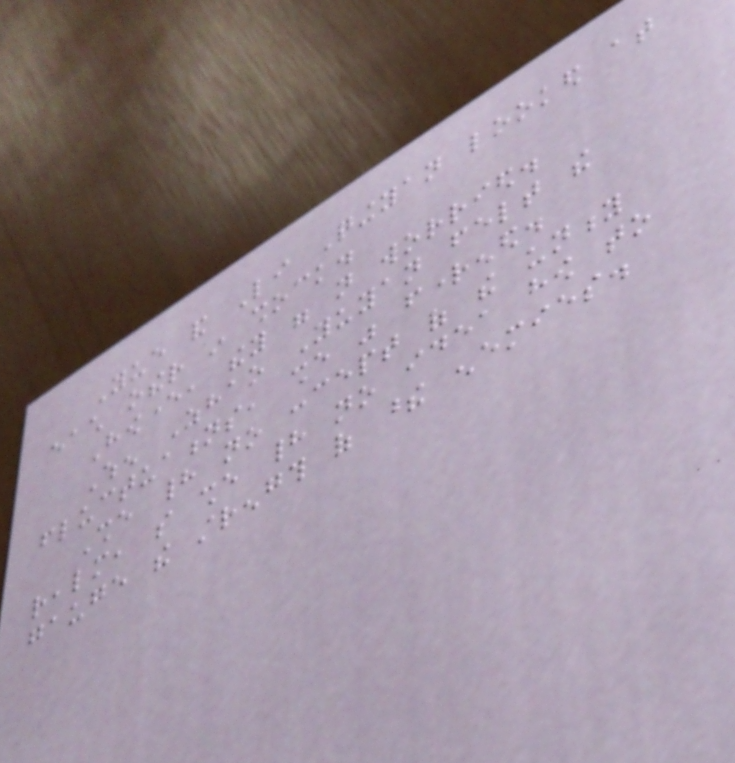Yue and Li Qingyan looked at
each other in shock.
However, they were not worried.
When Zhao Yuyan felt the
fluctuations, she was frightened.
She had no concept of the unity
realm, so she had no idea how to
gauge the strength of these enemies.
